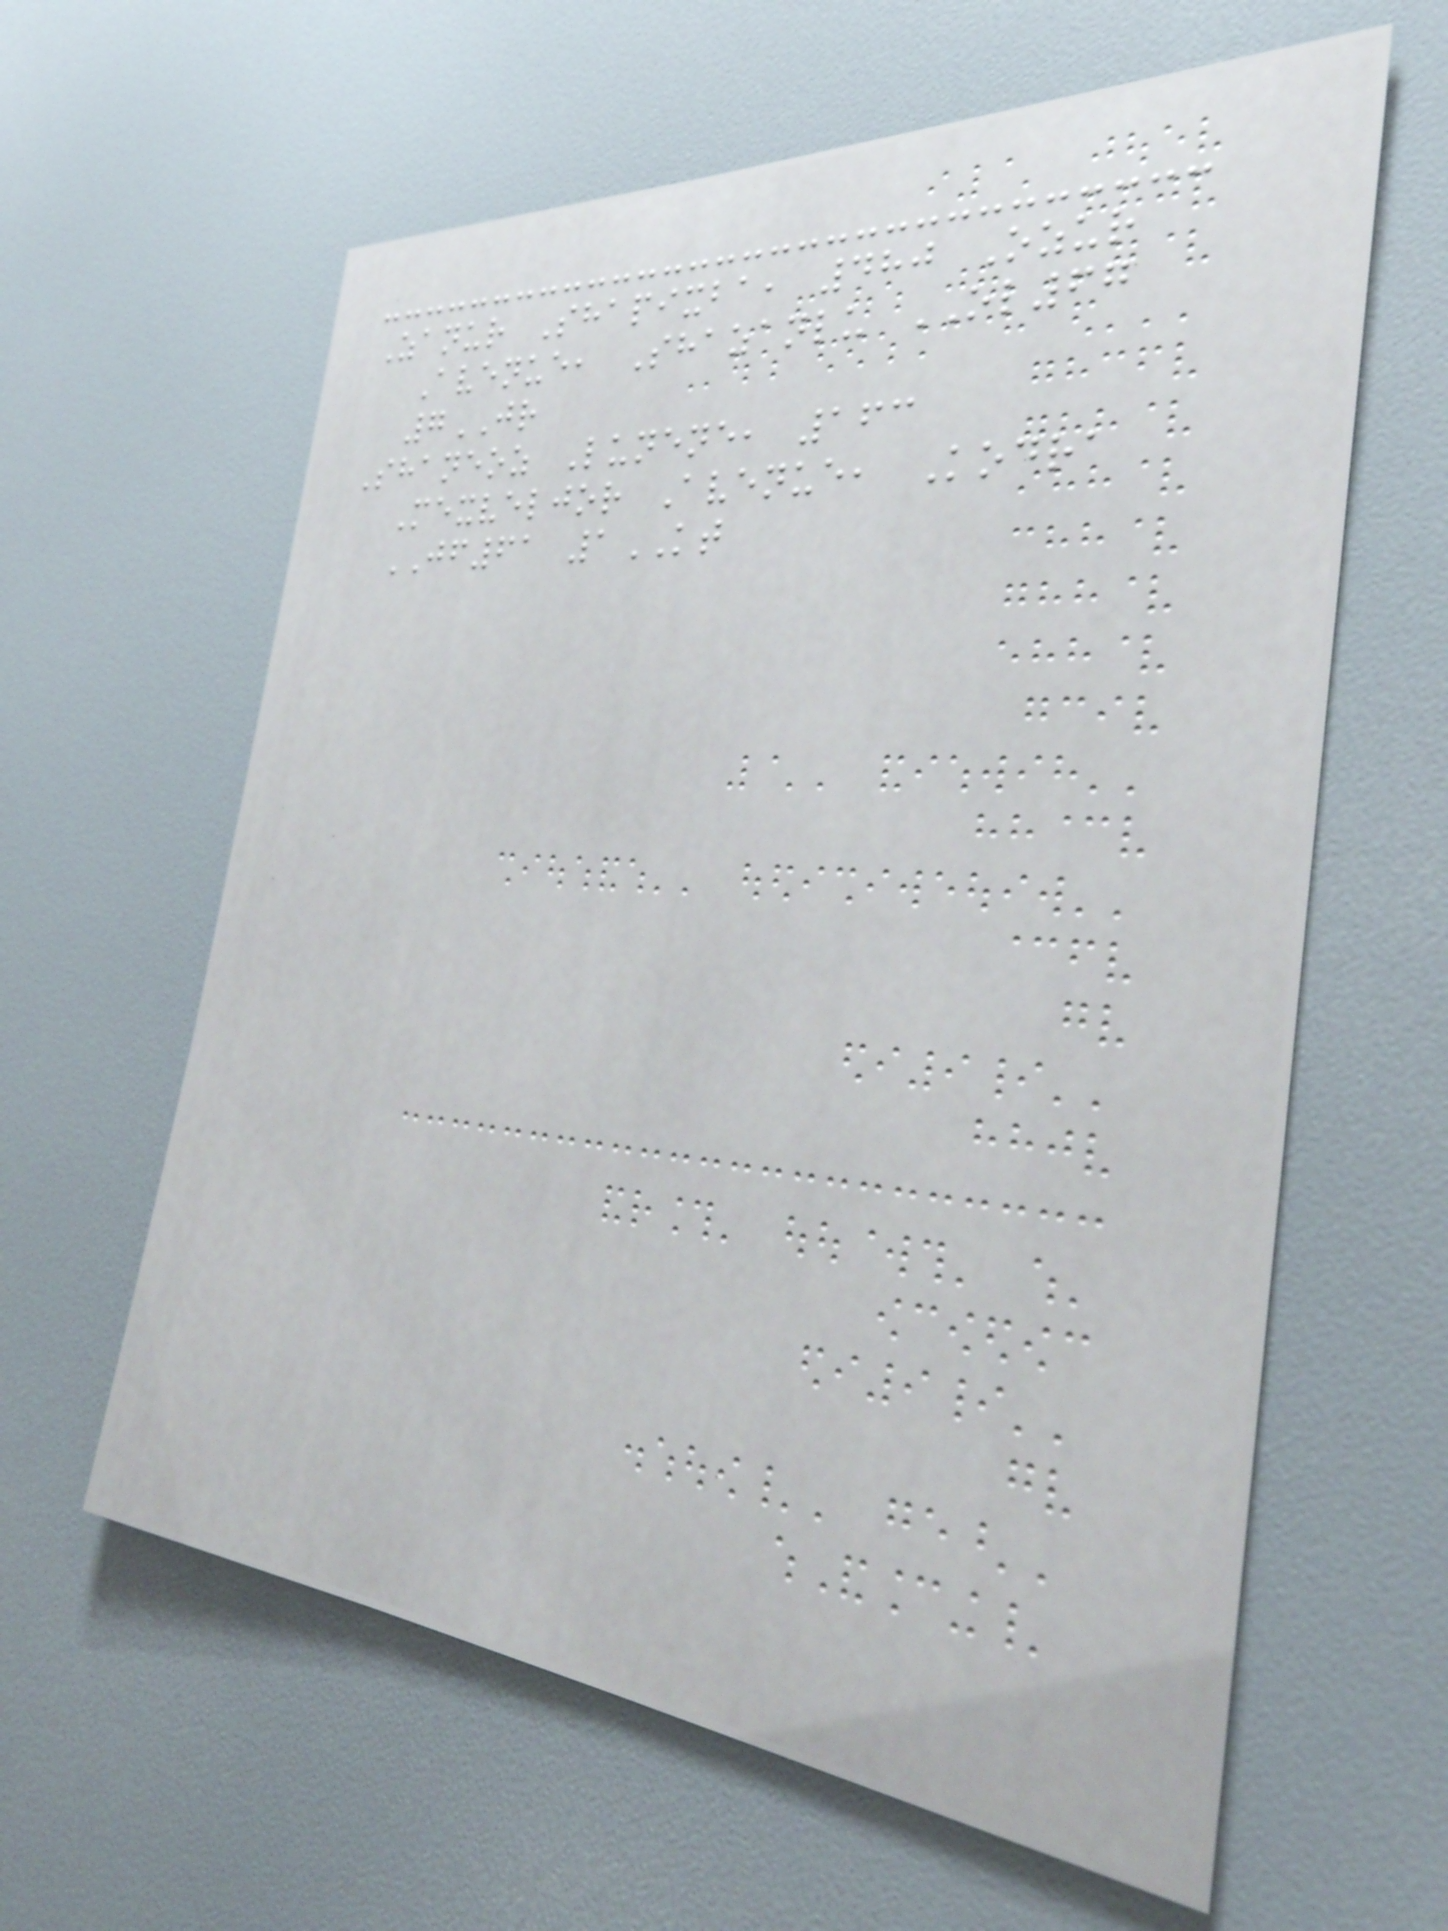Zanur Shapixba, 480 Ozur
Avenue, Shazanlu OL67
7JR
Shaneoz Lunene, 163
Mexveljor Avenue, Kodra
JF61 1KT
